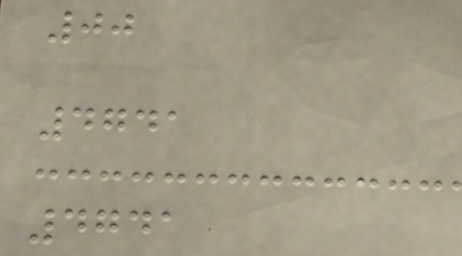00
4741
4741
